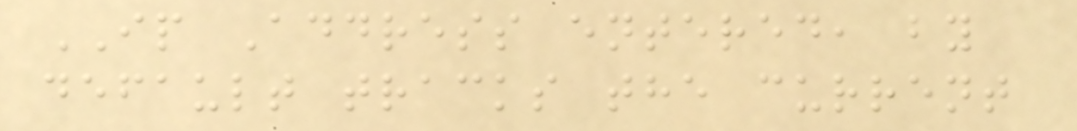IP Address entered, by
default tracks the current
